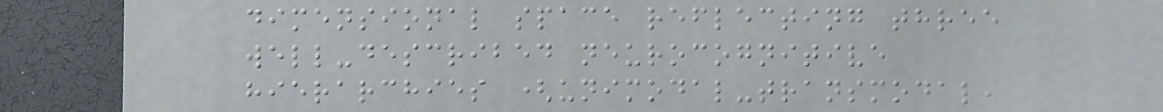dimensional space reflecting three
well-described neurocognitive
hierarchies (unimodal-transmodal,
